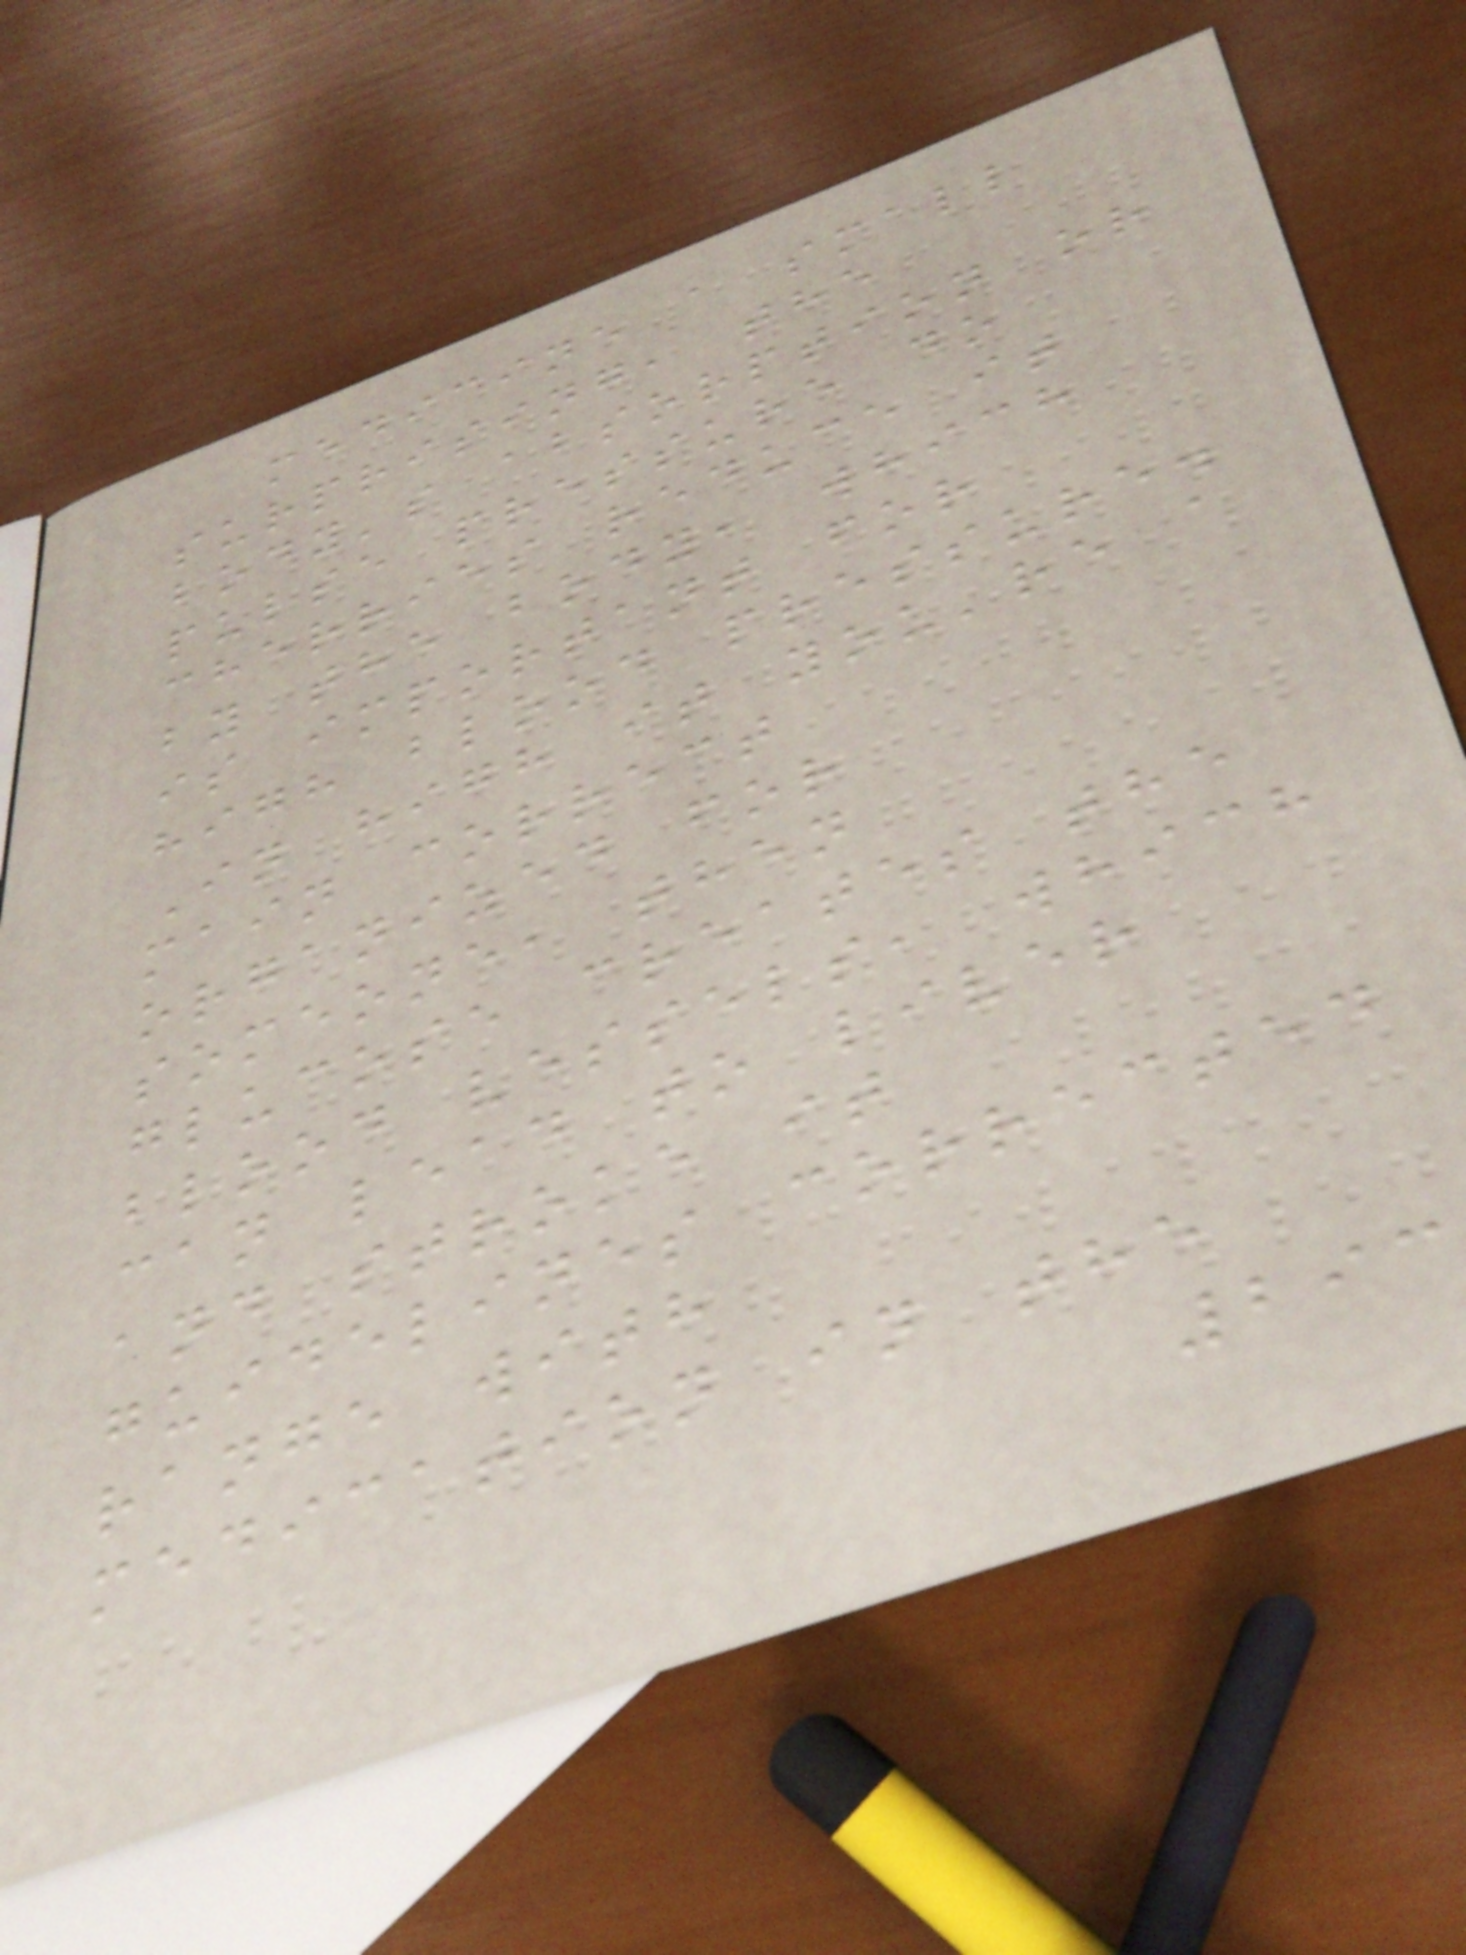medicine a small
surprising, the
body's absorption or
pulse pressure do
cherries reduce it
by the body, which
is important for
high blood pressure.
In high it you're a
main correct
organized for
someone, then
glucose creates the
blood vessels, which
can lead to liver
and stroke it
guidelines corrected
range with
medication in the
293
